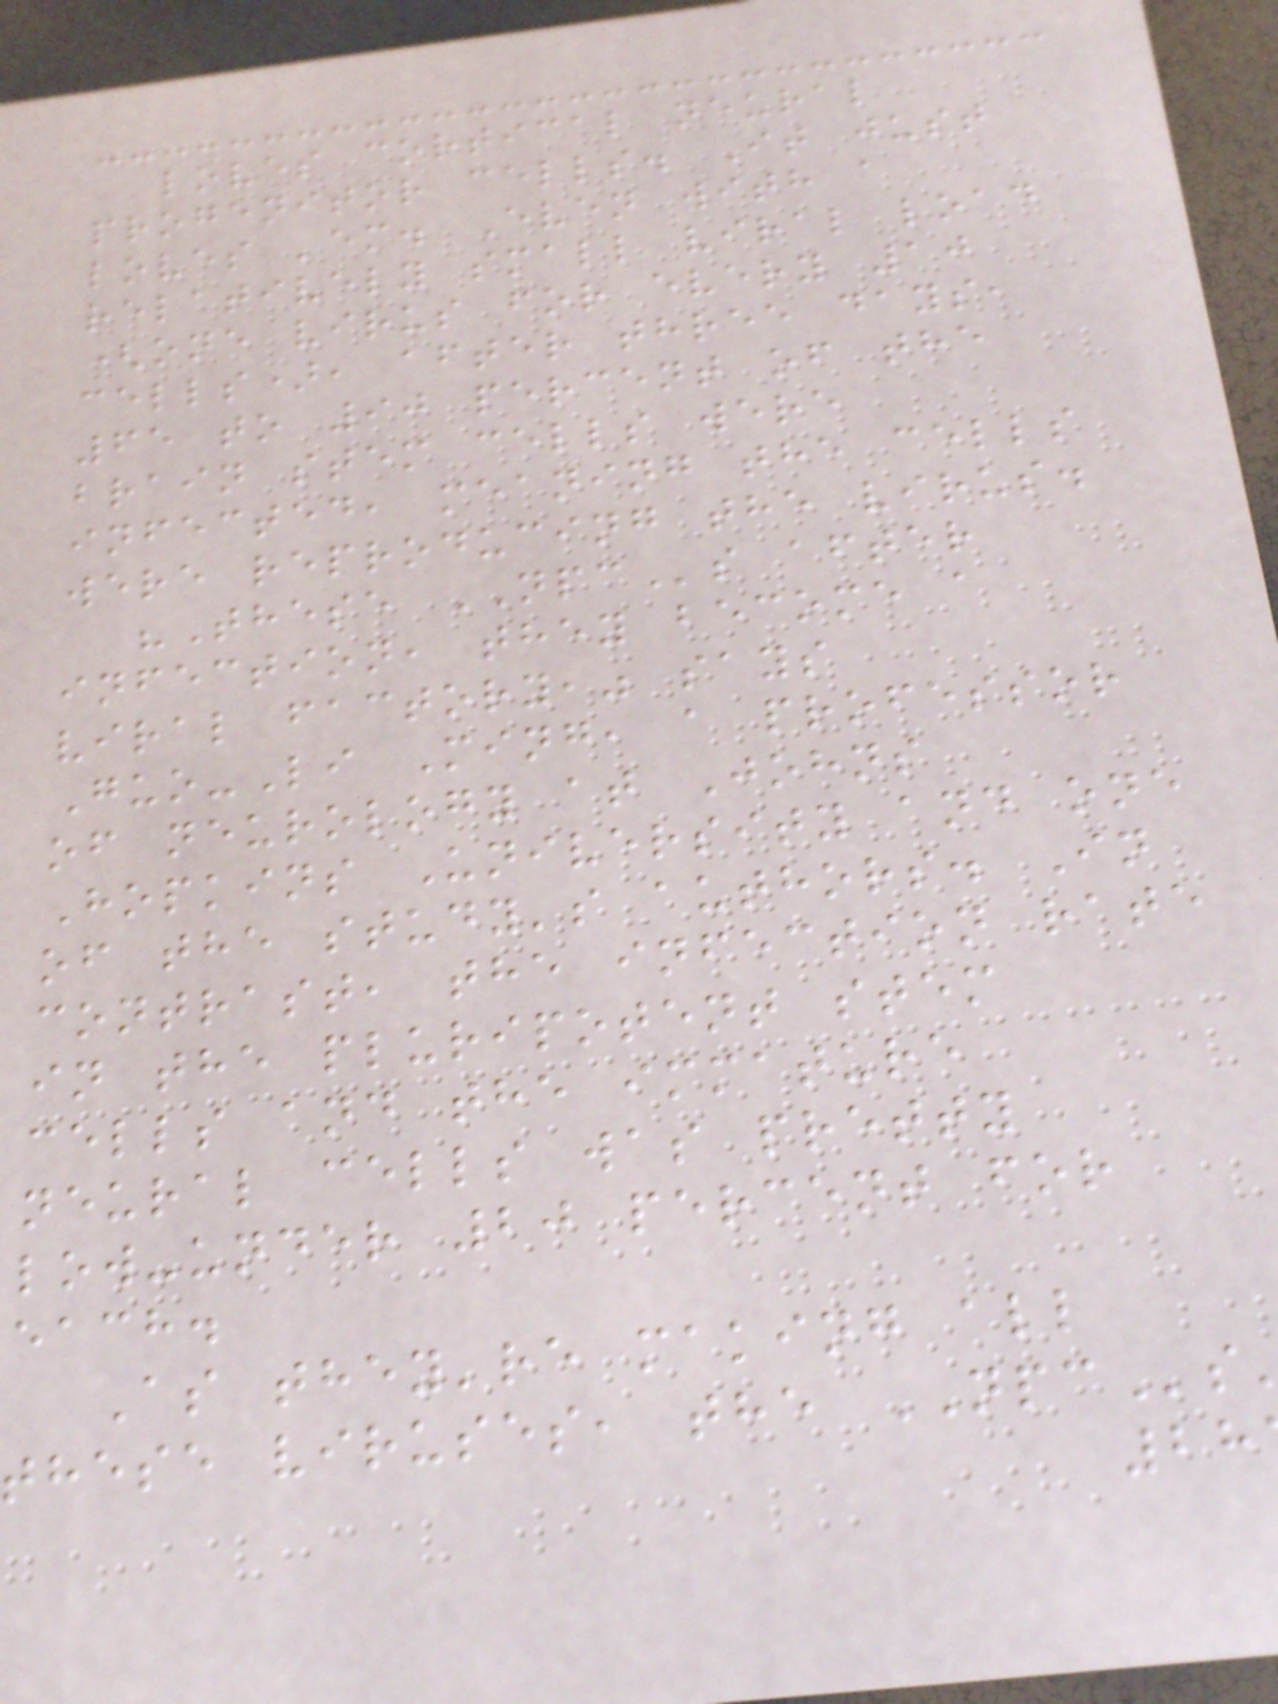loves cortical neural
progenitor cells. It just
loves 'em. Even with a
relatively small viral load
(one virus for every 10
cells), after three days,
65 to 90 percent of the
brain stem cells were
infected, meaning the cells
were reproducing the virus.
"These NPCs after
infection, they become a
viral factory," says
Guo-Li Ming, a professor
of neurology at Johns
Hopkins University and one
of the study's authors. In
contrast, the infection rate
in the pluripotent stem
cells and the immature
neural cells was pretty
low-under 20 percent for
each.
As they're making all
these viruses, the NPCs
